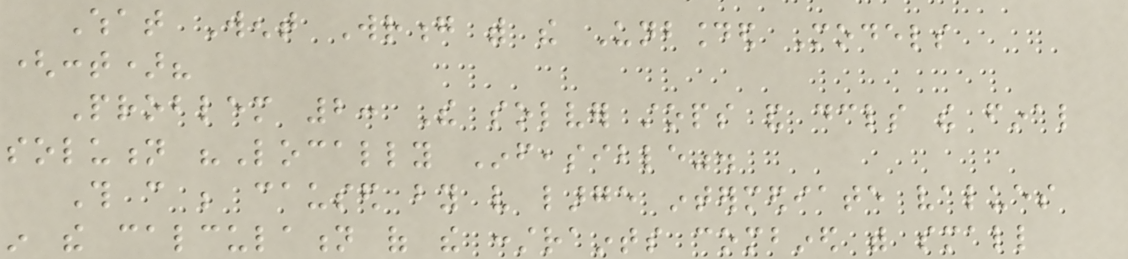What Went Wrong with the Unbounded Models
(cont)?
Problem 2: The solver stops and declares the final
solution "Locally Infeasible".
This can be caused by very large intermediate values
in the calculation of the constraints combined with small
